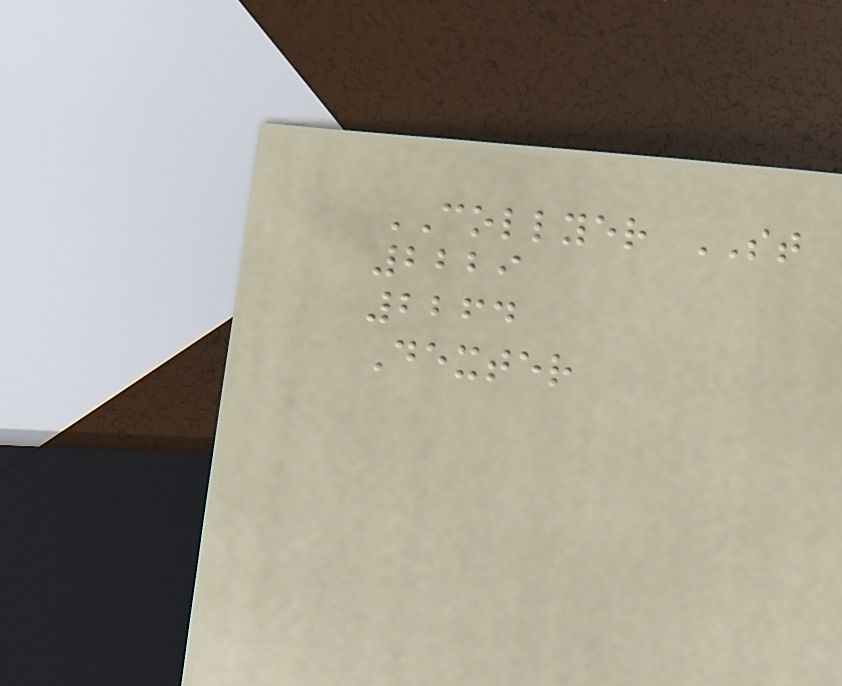COLLYER ST
2229
2264
Dexter
